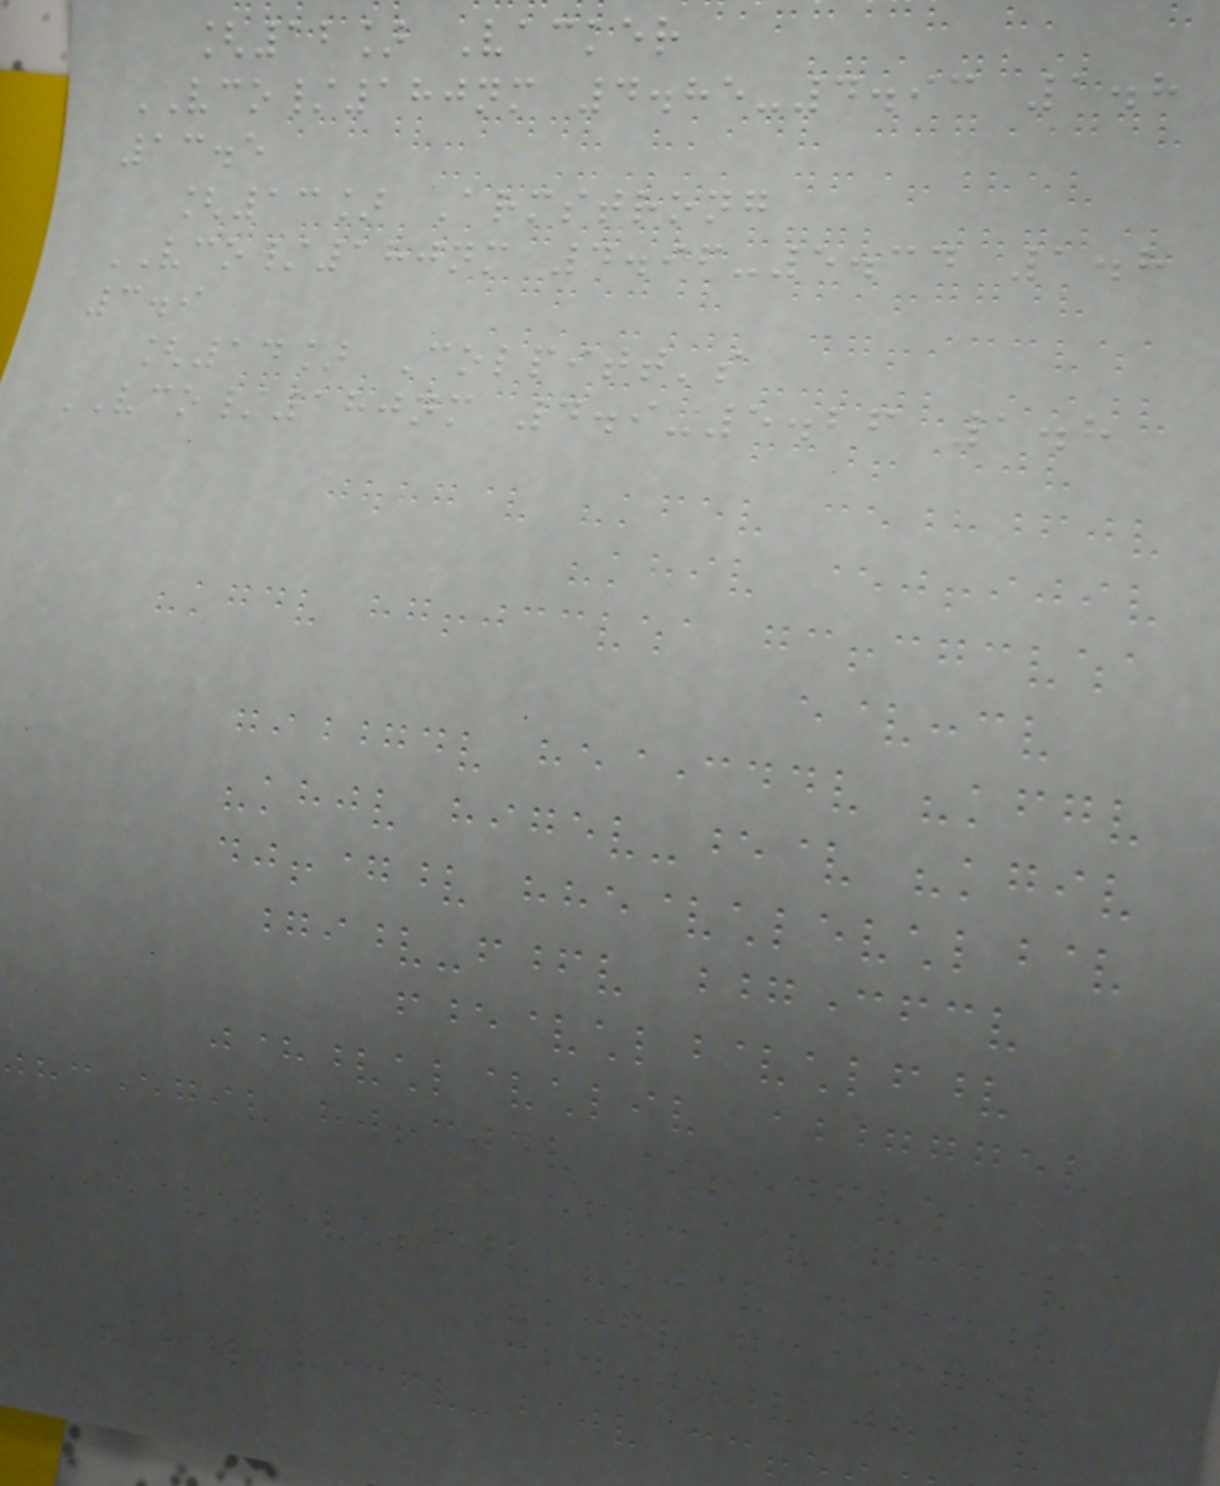[12] Vacker
VCO/180nm 4.85-4.93 1.8
13.5
[13] Armstrong
VCO/180nm 4.96-5.34 1.8
3.9
[14] Colpitt's
VCO/180nm 4.9-5.26 1.8
